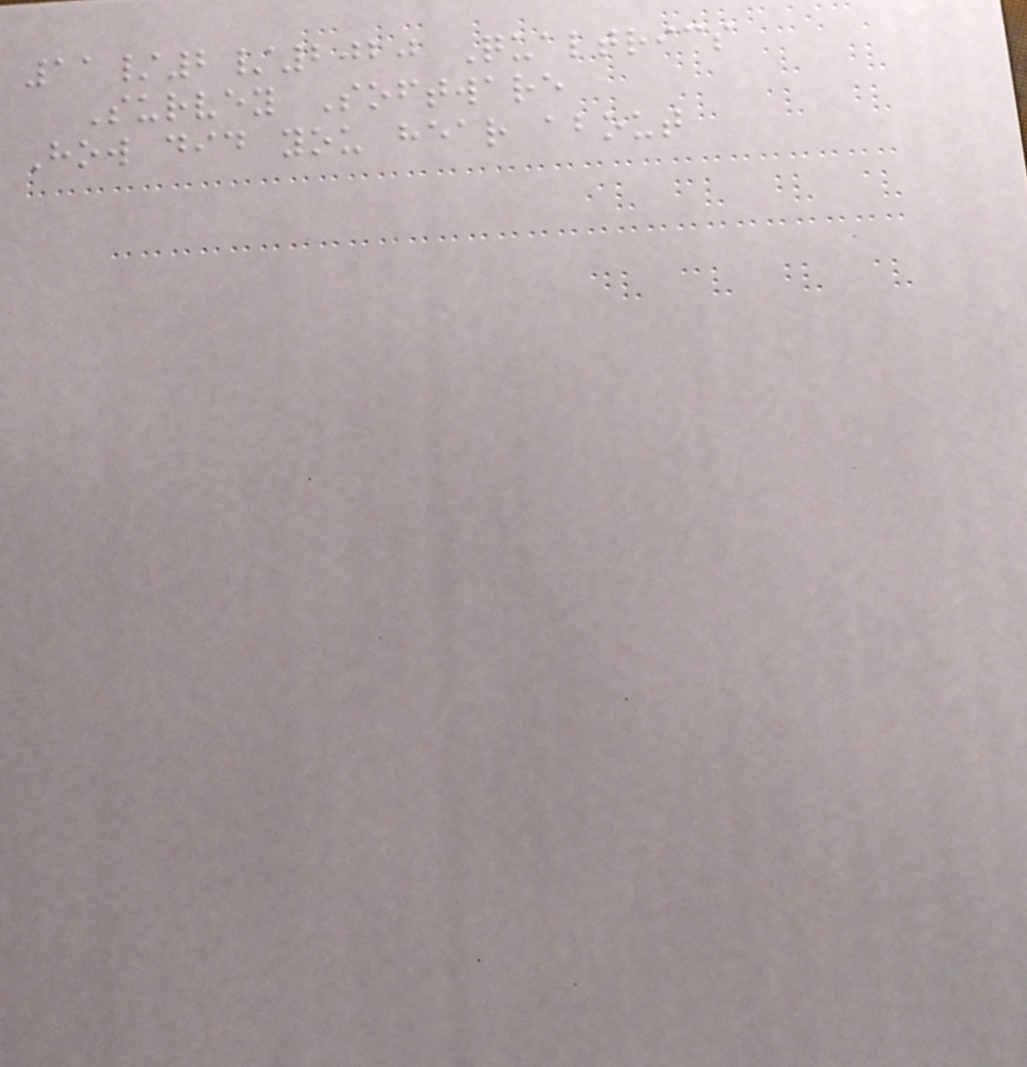11/2/2020 Qualtrics
Survey Software
How did you hear about
